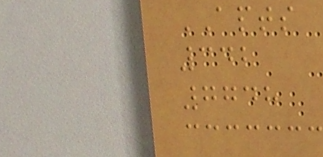APTS
342
7748
